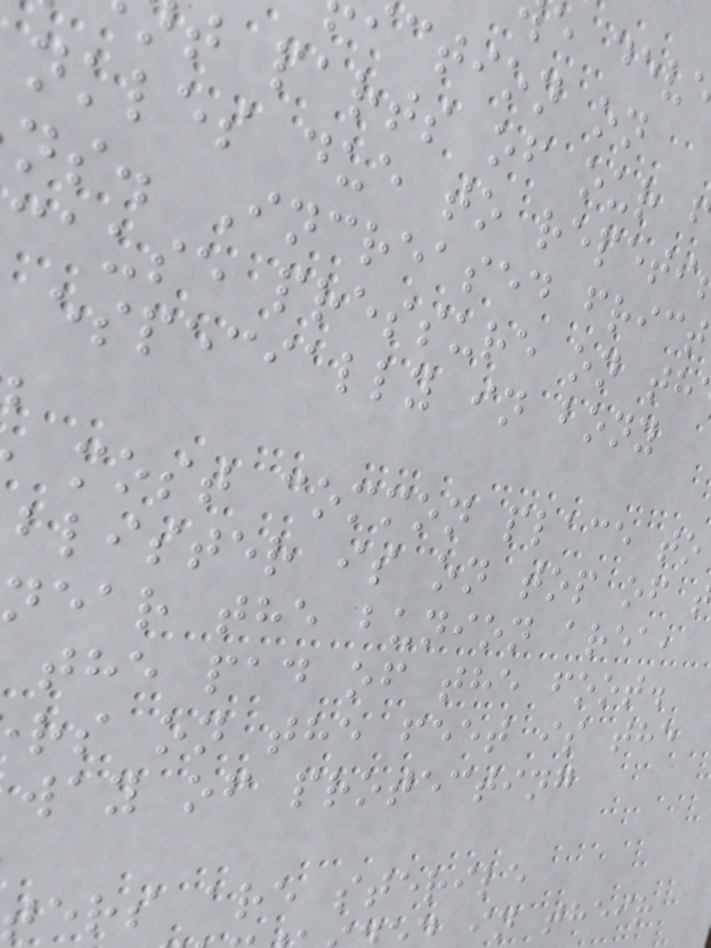ction on
t parts of our
nkles due to repeti
ns. Increased frict
cause pressure on th
especially in bony
most common place to
blister is on top of
near the bunion area,
the pad of the foot.
rs on the feet is the
way of protecting
ters are sterile
in their
